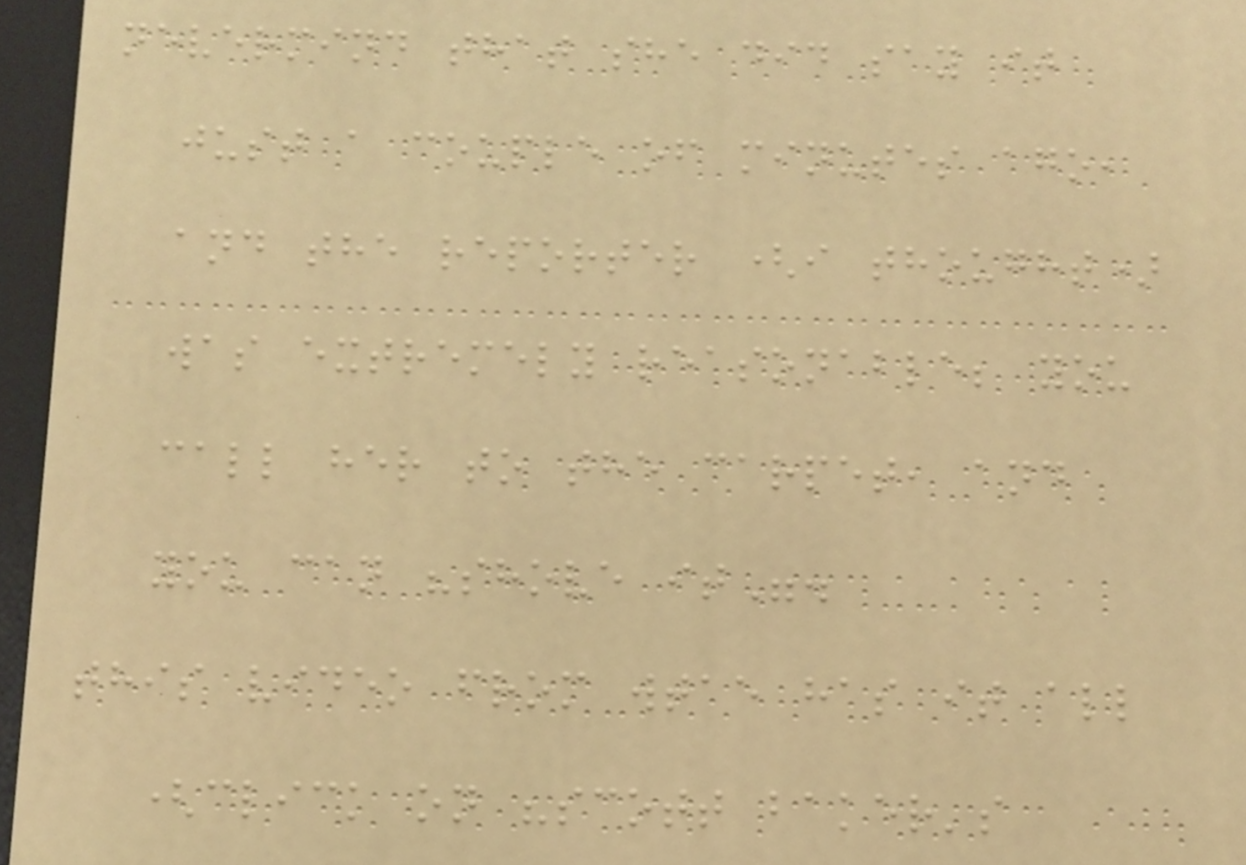nevermind that she did say it
just a couple of minutes ago,
and the reporter (i thought)
was extremely reasonable; you
call her to the carpet, and
you can "shove it".
this video from wtae has it all
(click on "scott baker's
